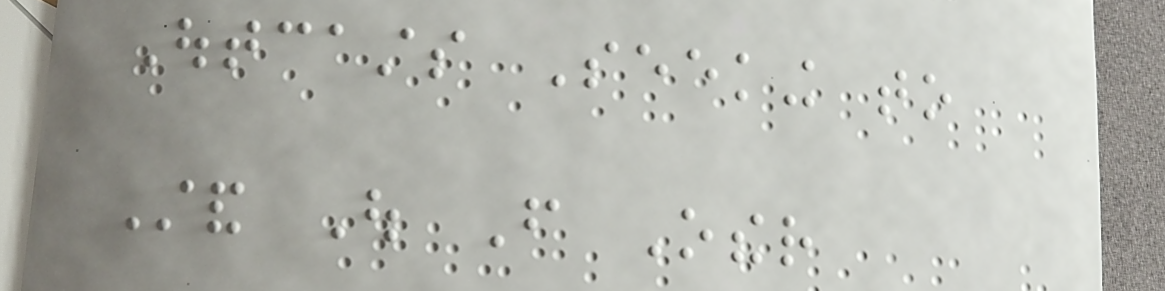Outcasts Seeking to
Stand Out From Other
